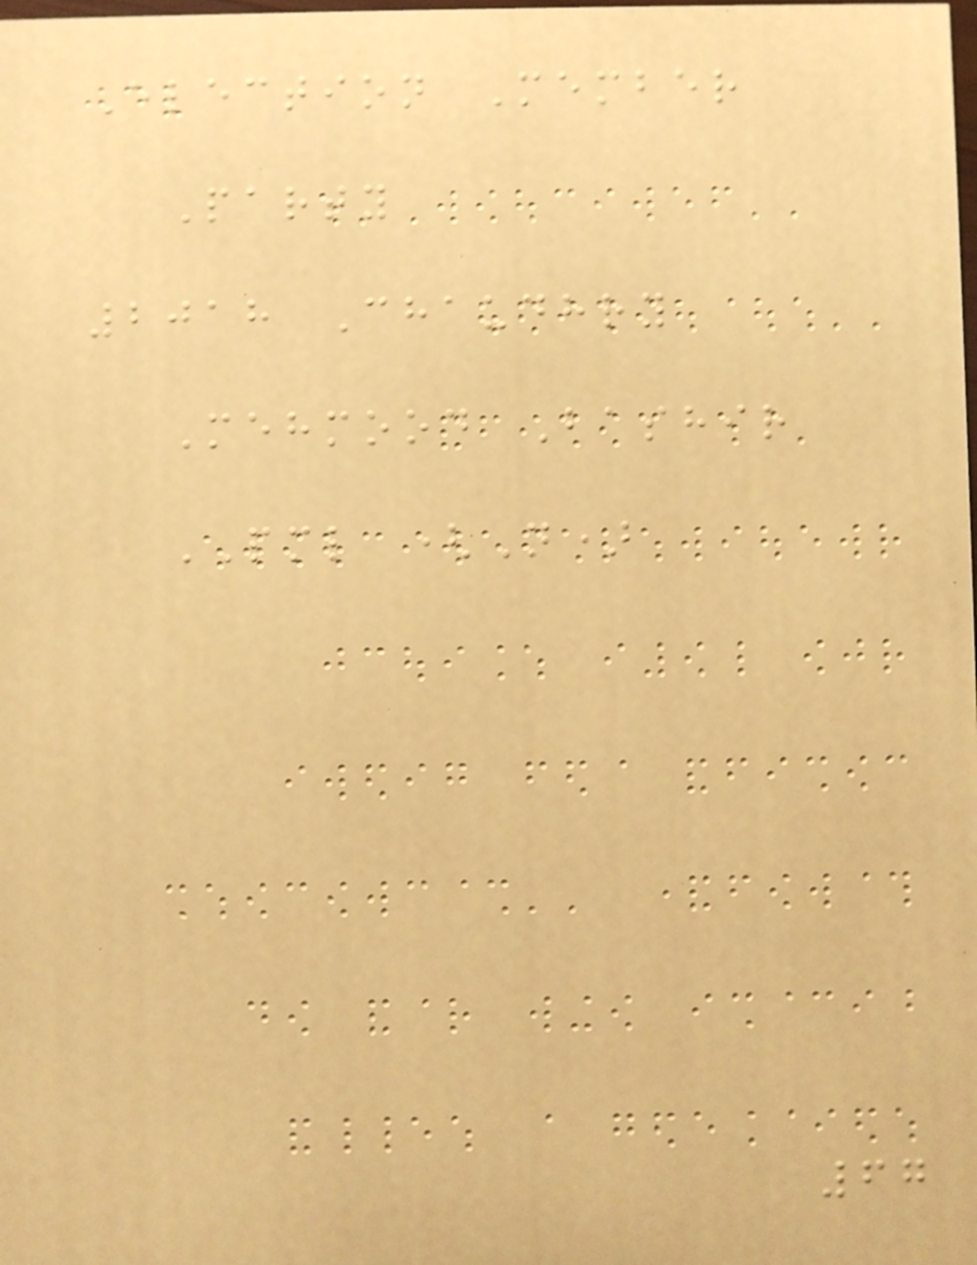Election Member
Party
2018 Chaudhry
Mehmood Bashir
PML (N)
67
